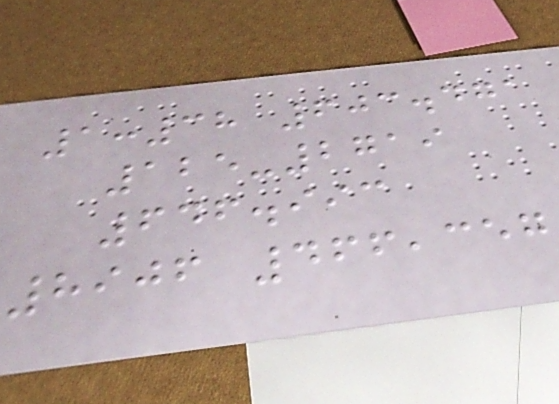1:38 603.471
125-2719
646.993
8906 466,357
